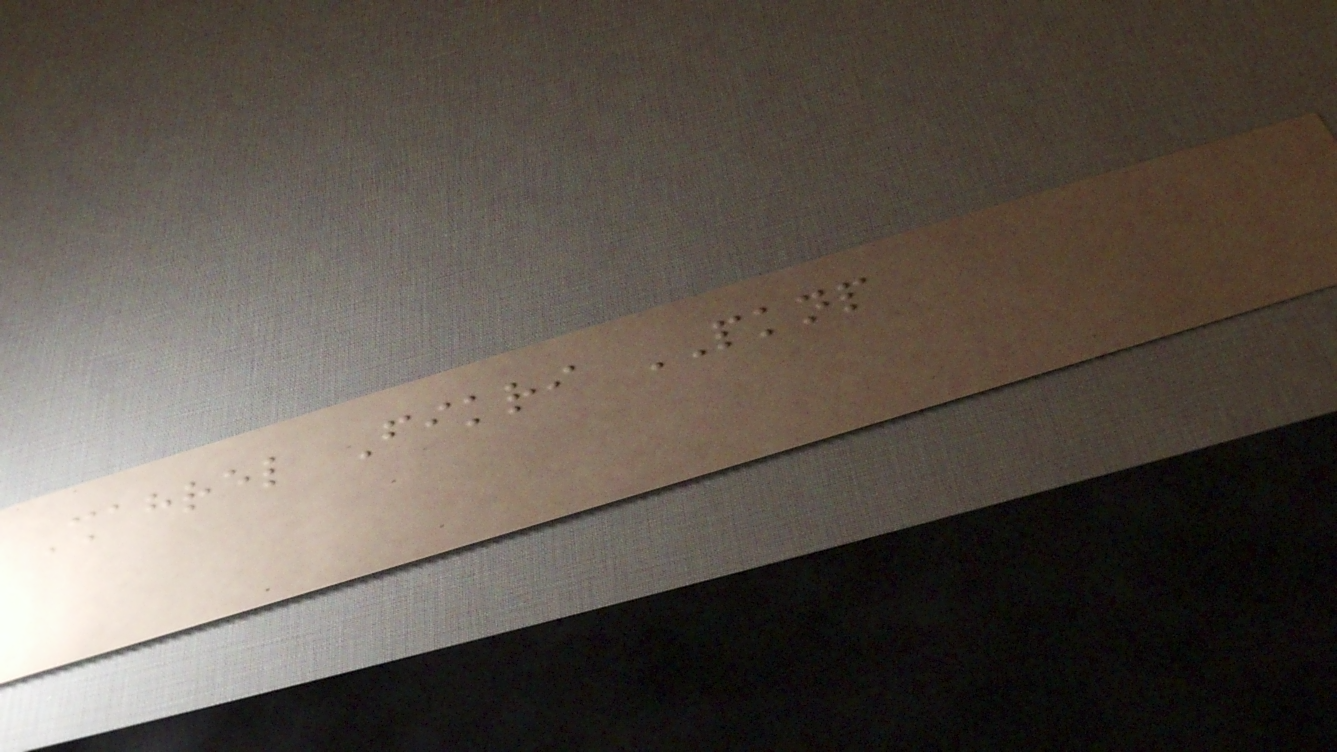Shahrel Fikri PKNP
